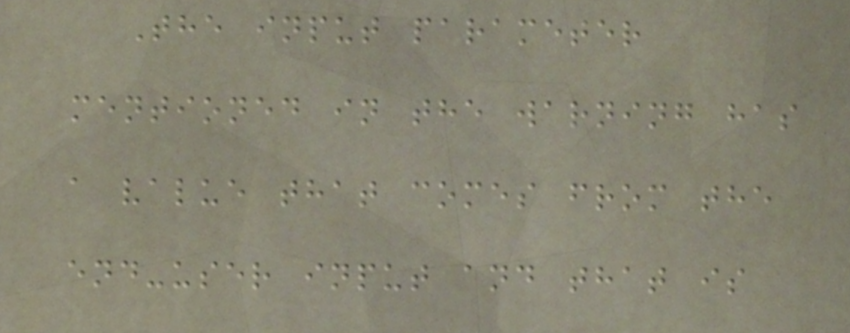The input parameter
mentioned in the warning has
a value that comes from the
end-user input and that is
